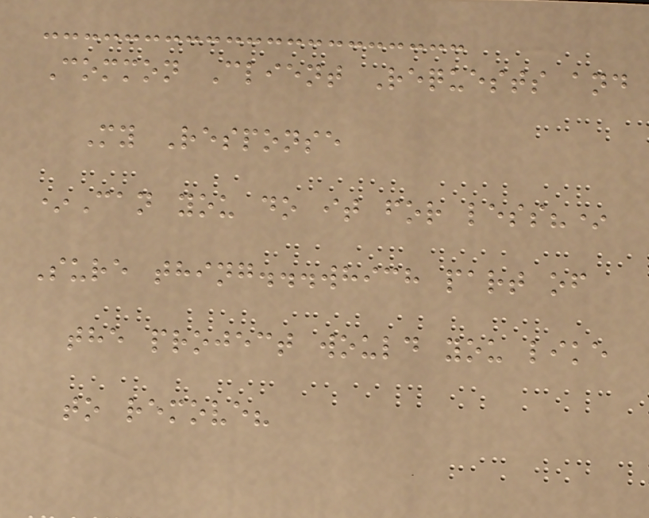Common Client Requests and
My Response
*Can you do it for less?*
Sure thing...which part of
the project would you like
to remove?
